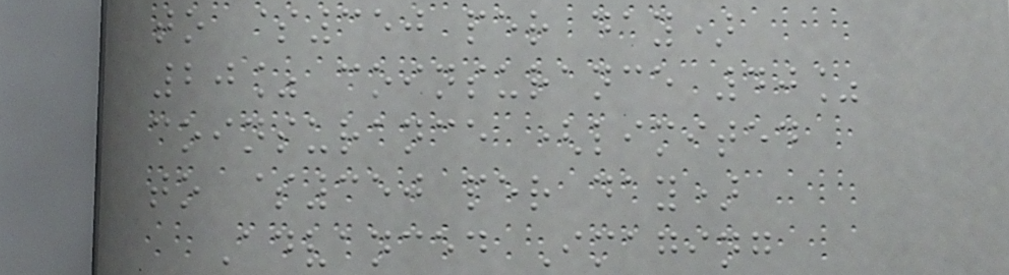to $350 per day)
20% coinsurance 40%
coinsurance (limited
to $350 per day)
Advanced Imaging
